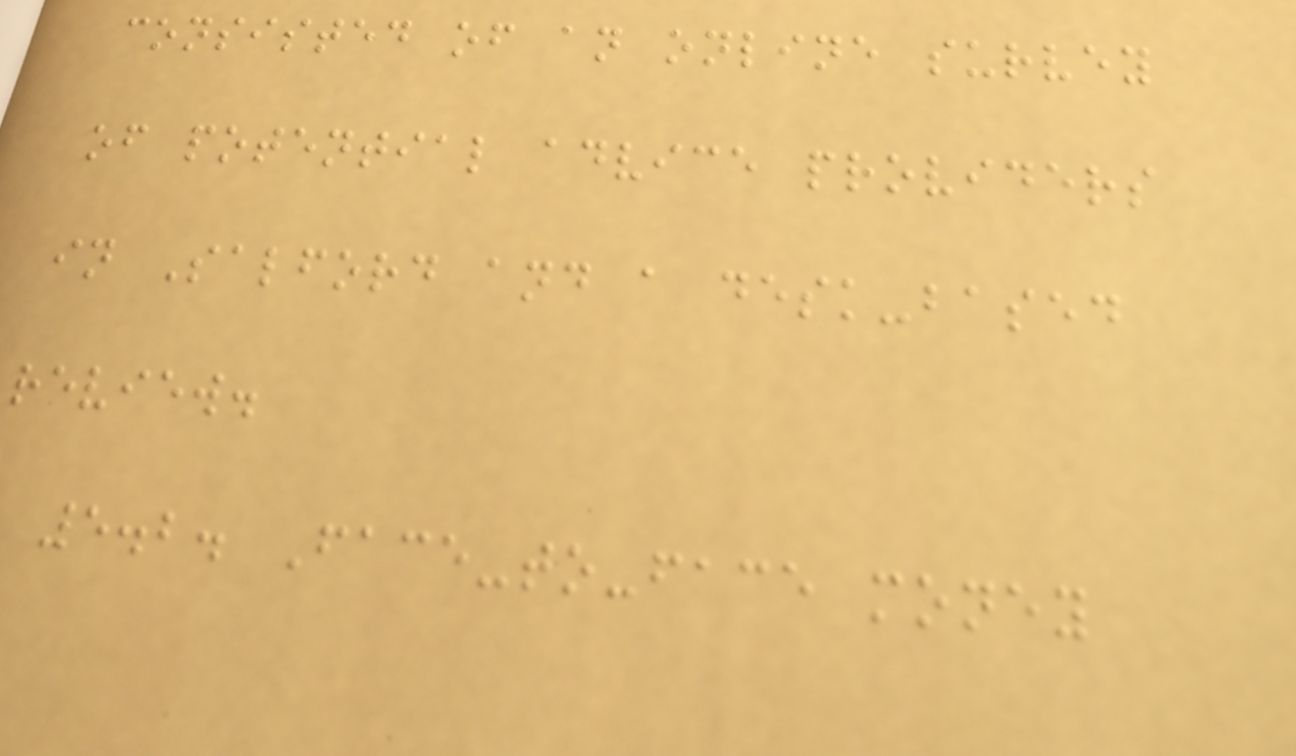consisted of an online survey
of potential advice providers
in Salford and a desk-based
review.
5.2. Face-to-face money
